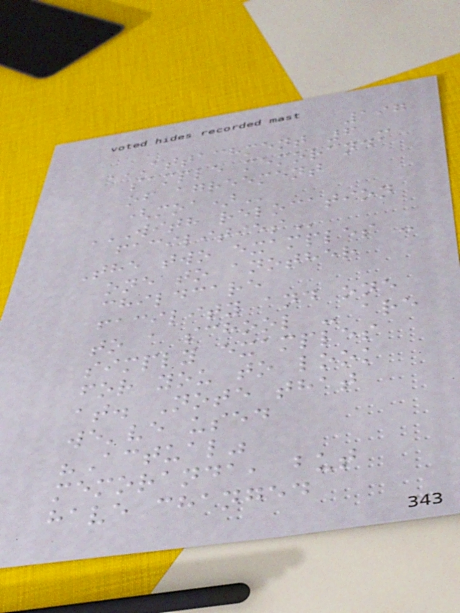197
ATTACHMENT 6 -
SAMPLE MEMORANDA
OF AGREEMENT
(MOA)
WITH RELOCATION
FACILITIES
The two examples -
one to another
childcare
facility and one
to a school - are
simply examples
for you to look
at. Note that
we've used
"Actual"
memoranda, but
have changed
